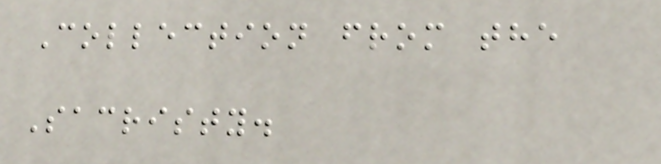Collection from the
Sacristy.
